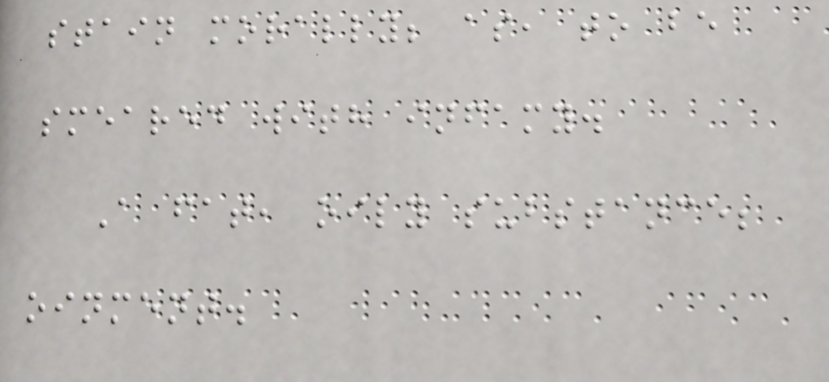stain morally; as, to be
smeared with infamy.
A fat, oily substance;
oinment.
